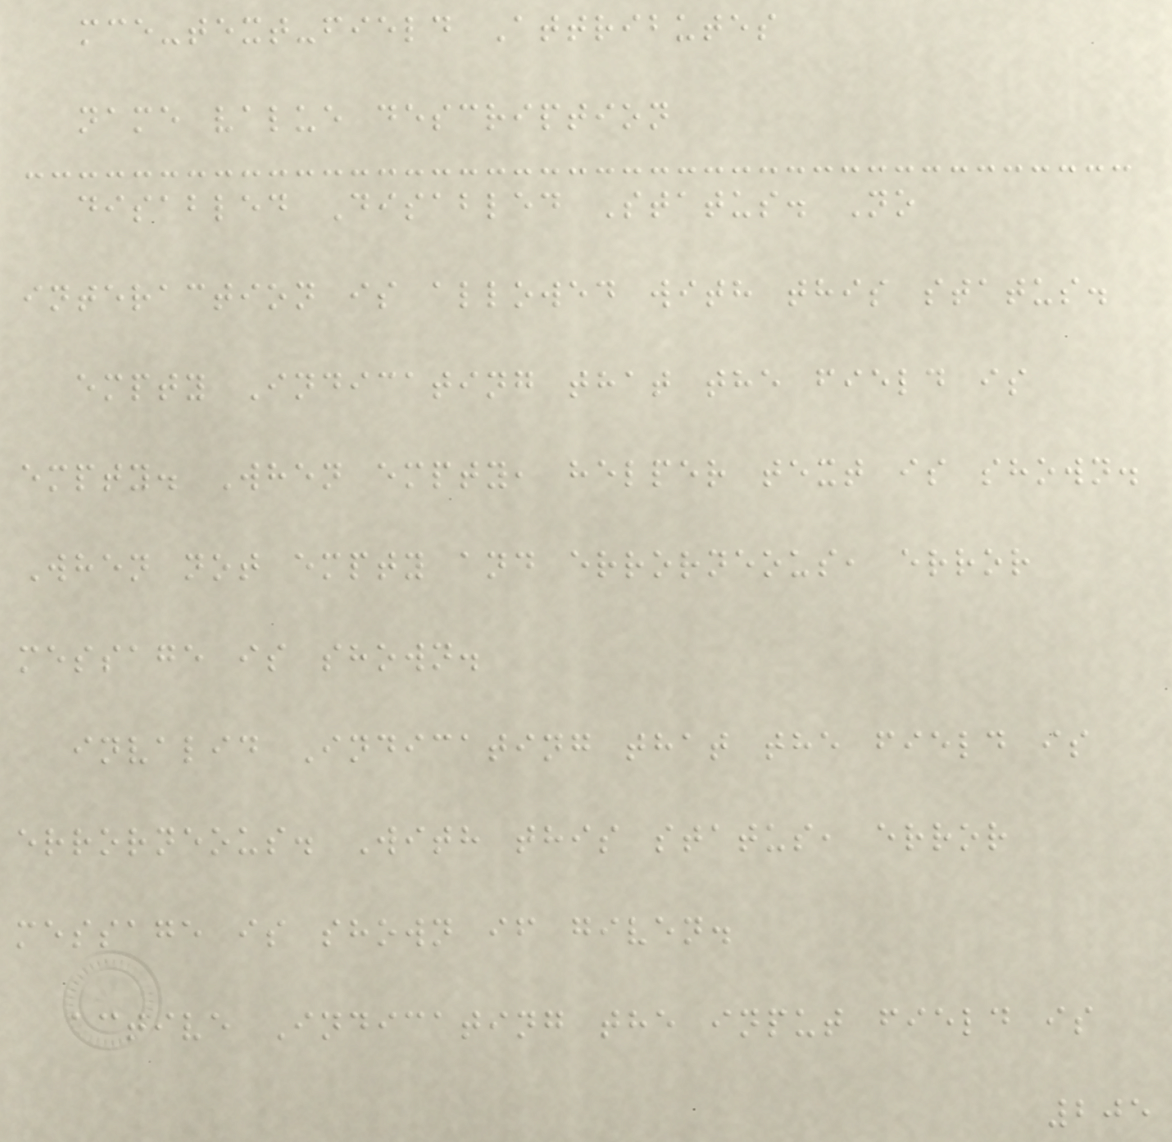mce-text-field Attributes
name value description
disabled Disabled Status. No
interaction is allowed with this status.
empty Indicating that the field is
empty. When empty, helper text is shown.
When not empty and errorneous, error
message is shown.
invalid Indicating that the field is
errorneous. With this status, error
message is shown if given.
active Indicating the input field is
205
